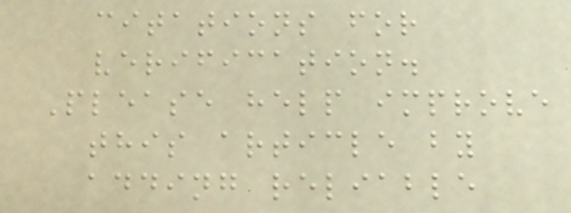citations for
verification.
Please help improve
this article by
adding reliable
